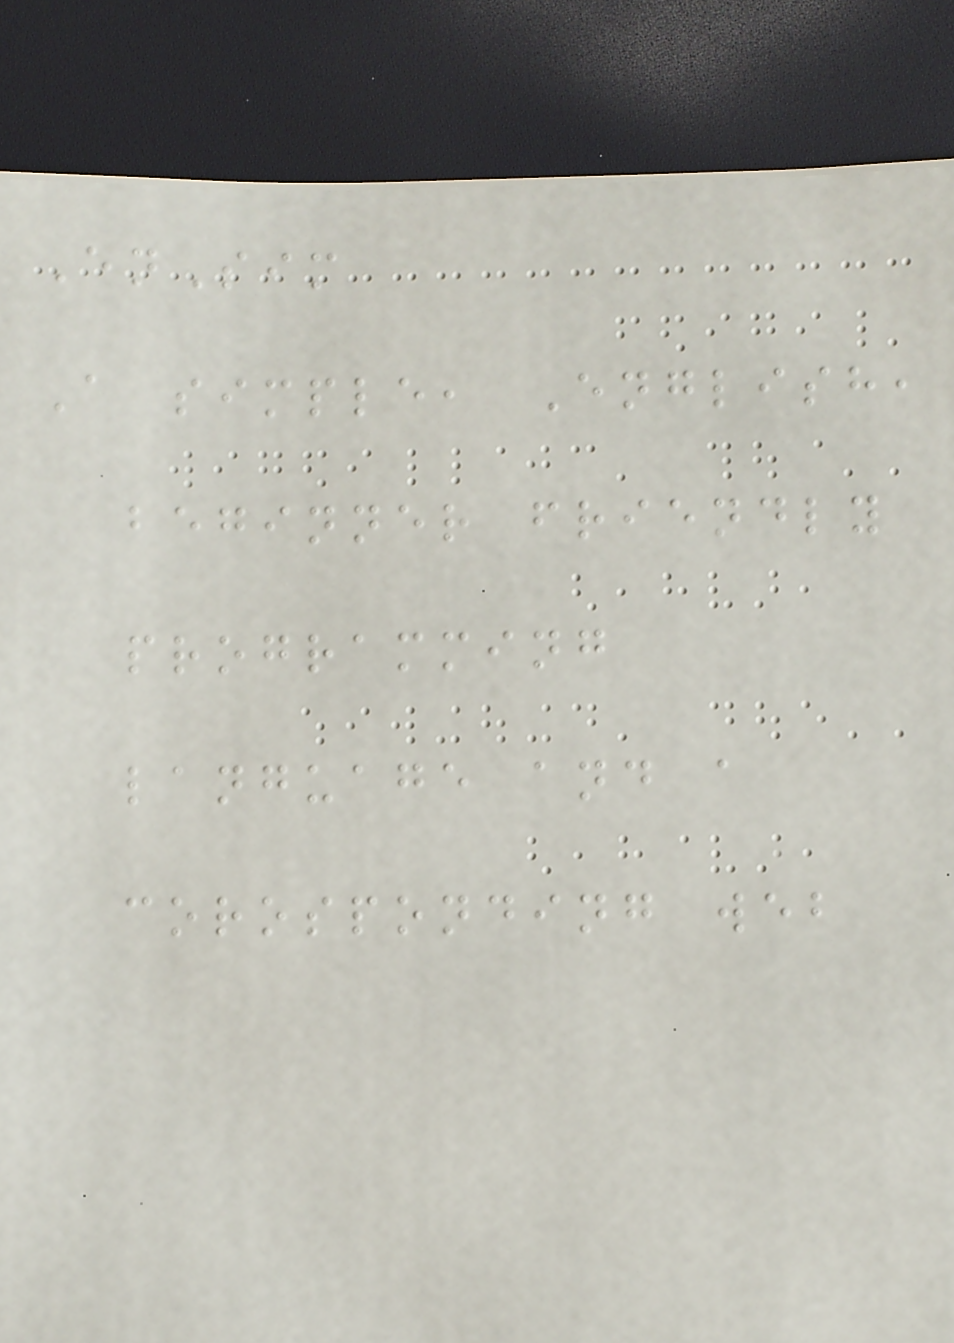EnSim
A simple, English,
beginner friendly
programming
language and a
corosponding web
